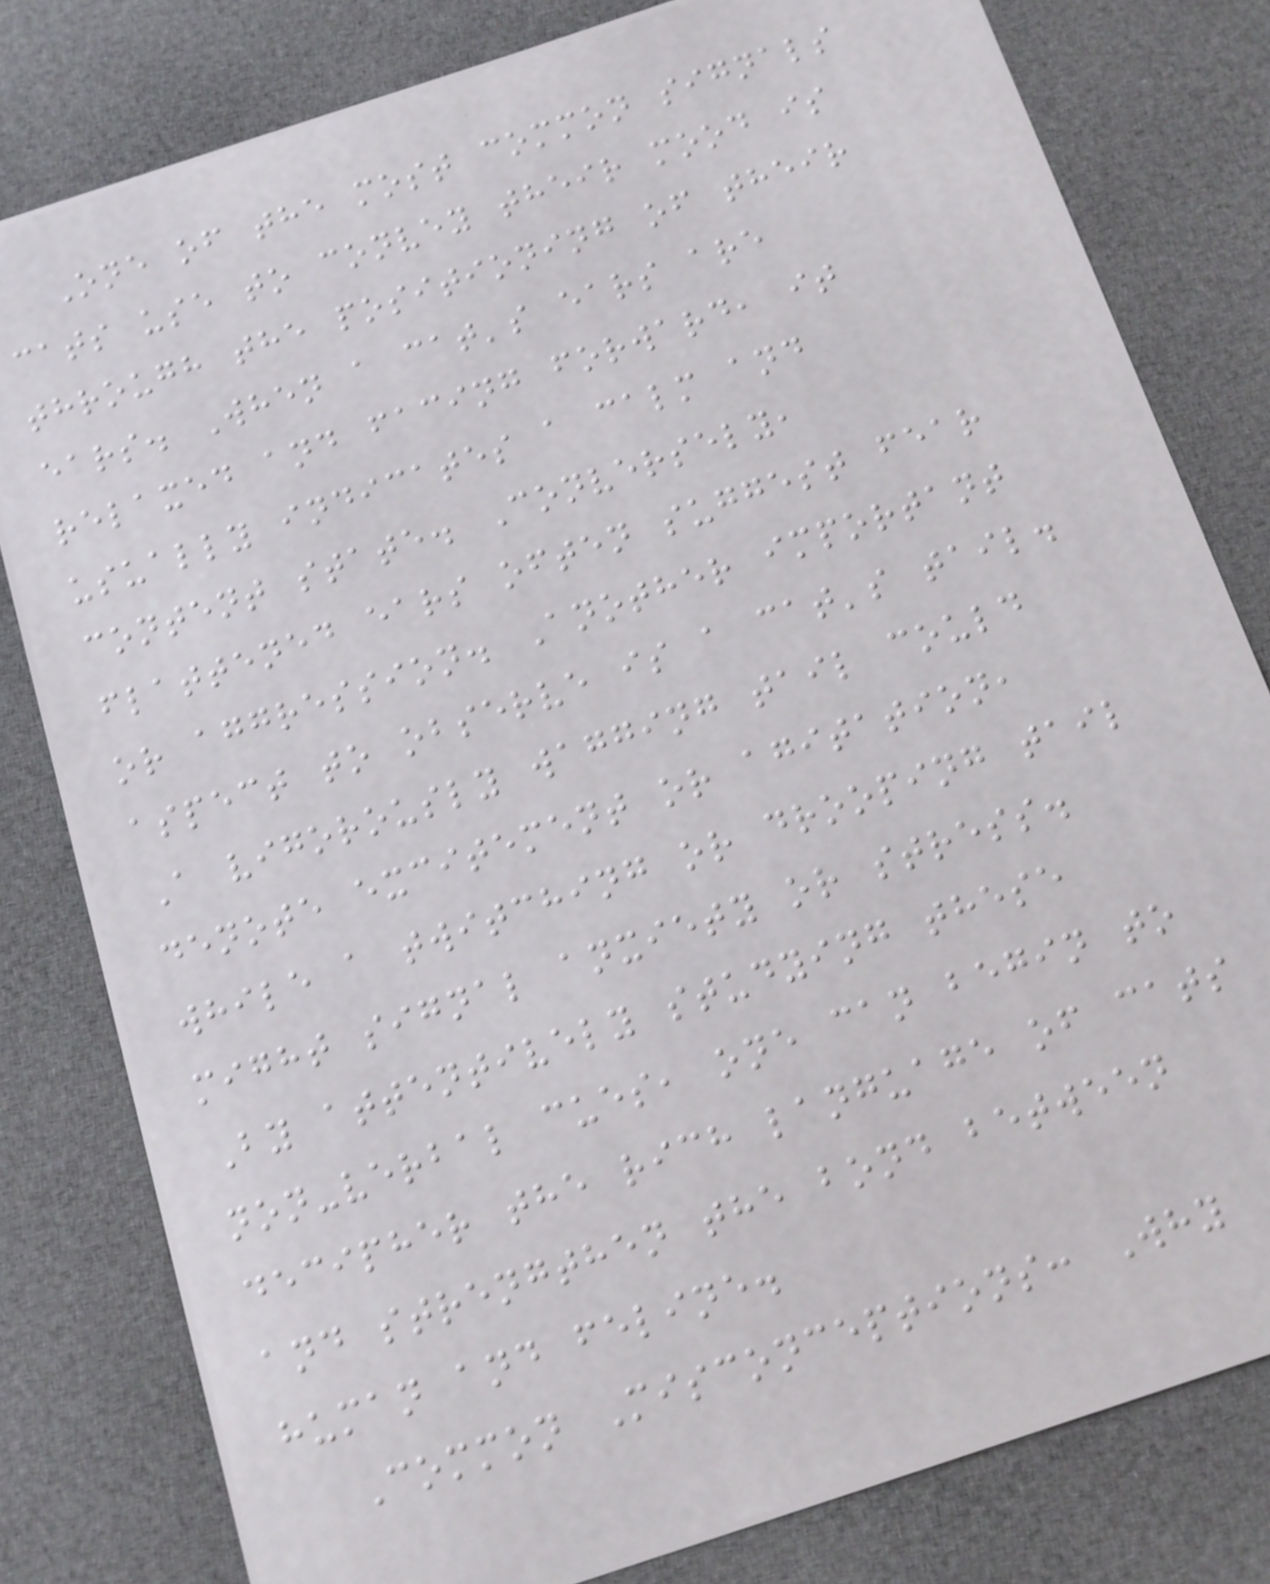One of the most common signals
cats use to convey their mood is
through the positioning of their
ears. When a cat's ears are
relaxed and facing forward, it
usually indicates a calm and
content state. Conversely,
flattened ears often suggest fear
or aggression. Another important
aspect to observe is a cat's tail.
A vigorously wagging tail could
denote excitement or agitation,
while a twitching or drooping tail
might signal anxiety or stress.
By attentively studying these
non-verbal cues, one can begin to
decipher the rich language of cats
and strengthen the bond between
human and feline.
Common Misconceptions: Why
